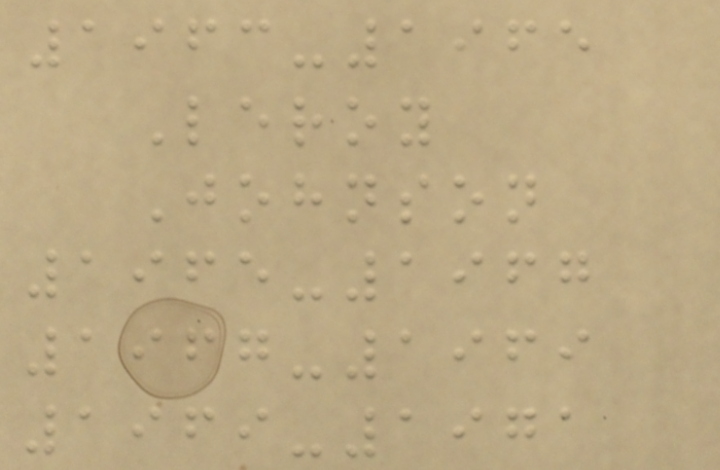1963-1965
Leroy
Johnson
1965-1967
1967-1969
1969-1971
